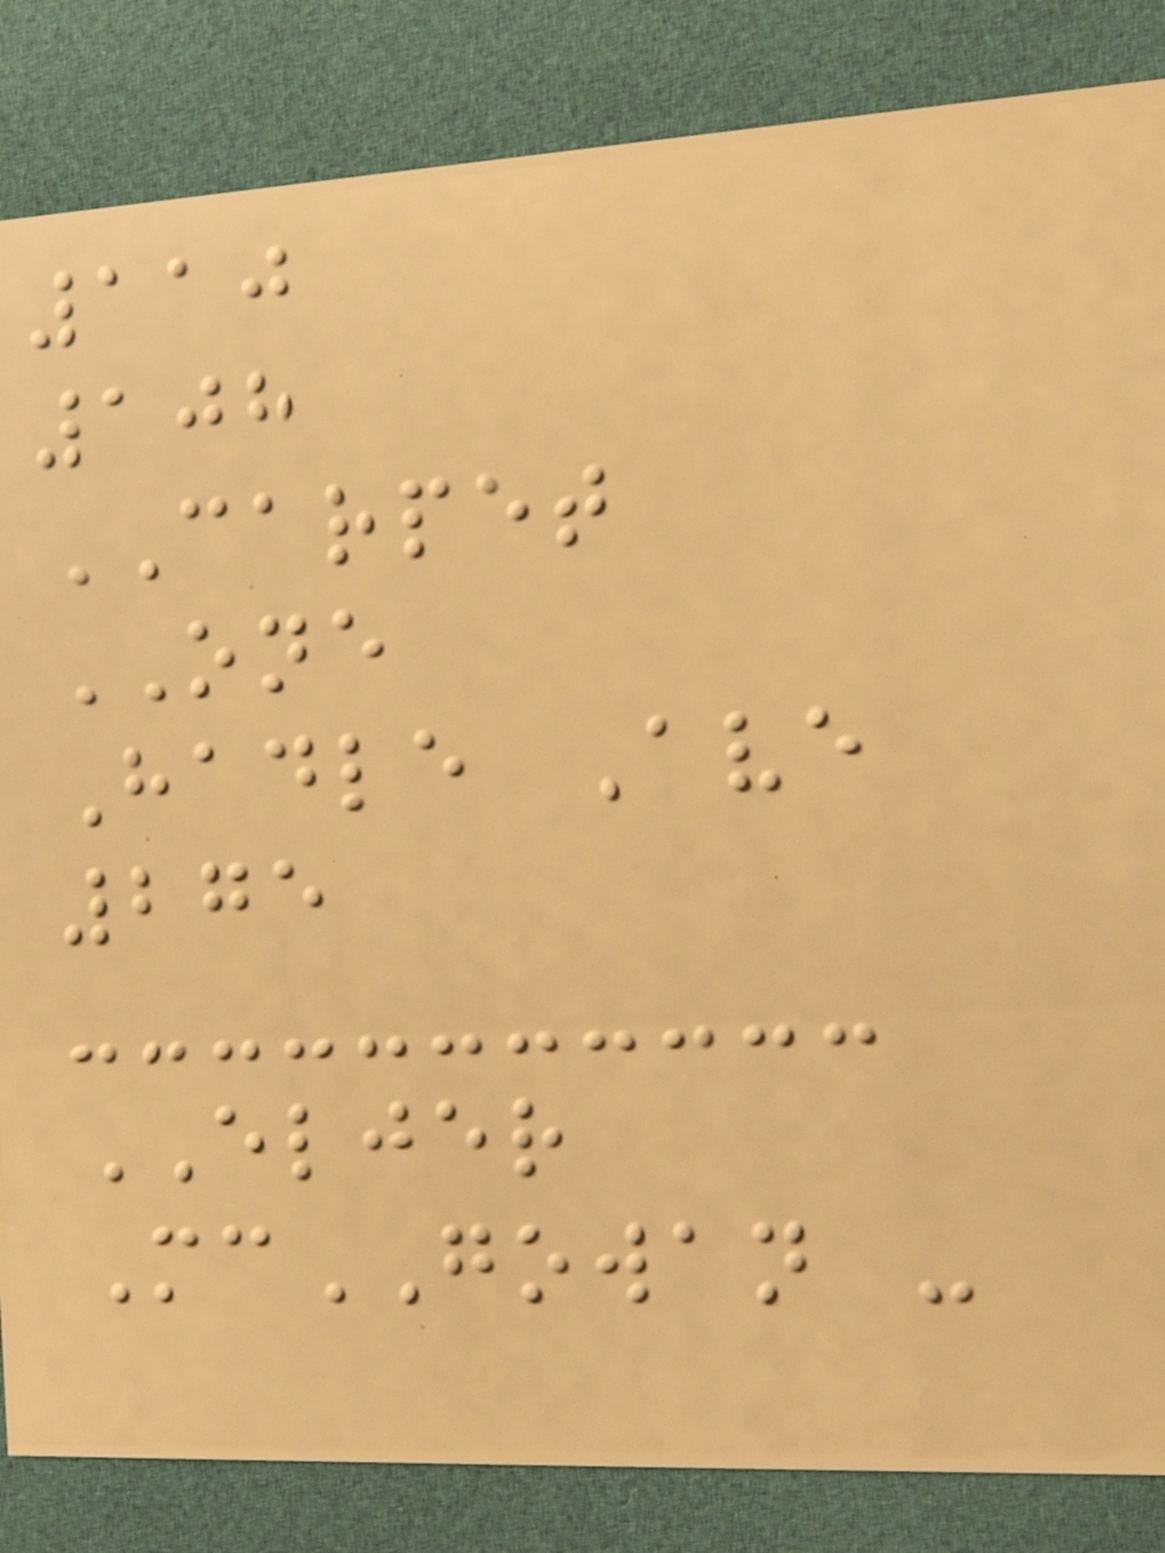110
108
CARPET
ONE
Hadle Ave
275
ELJER
McGOWAN -
